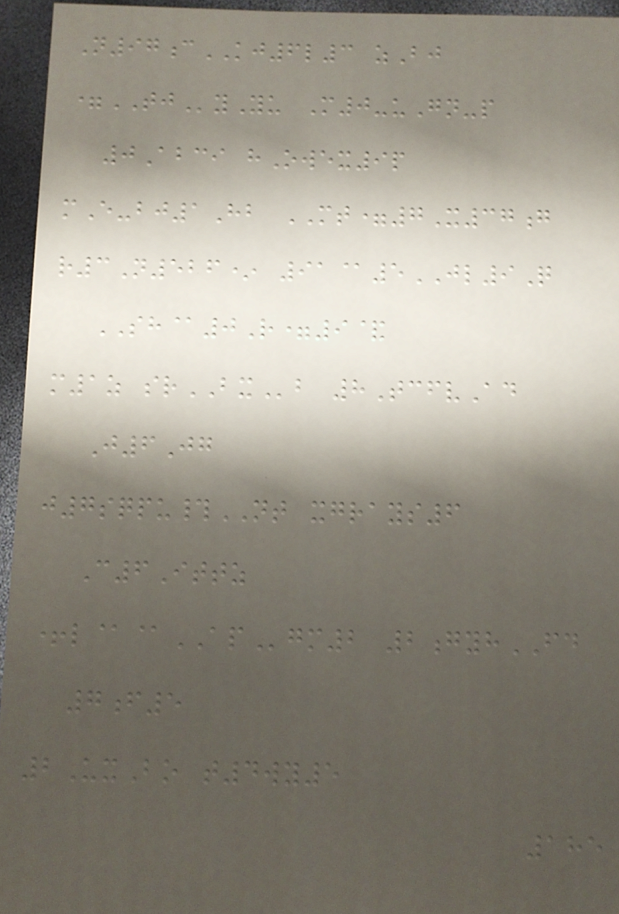N97cKJ6l3 zBj
=TJyYu M0-uGn-p
0Abci hOwex9p
mE-bj1Hb MT=7X37g
r3N526* 91@5JL9Q
SH@0R=9&
m1z srBXb 8TcfvAd
J6Jg
j7sqpu#NT xgrays6
C6Ittz
+l@@APgm2 2gyhFD
7f5
2UxBo t4wy5
185
